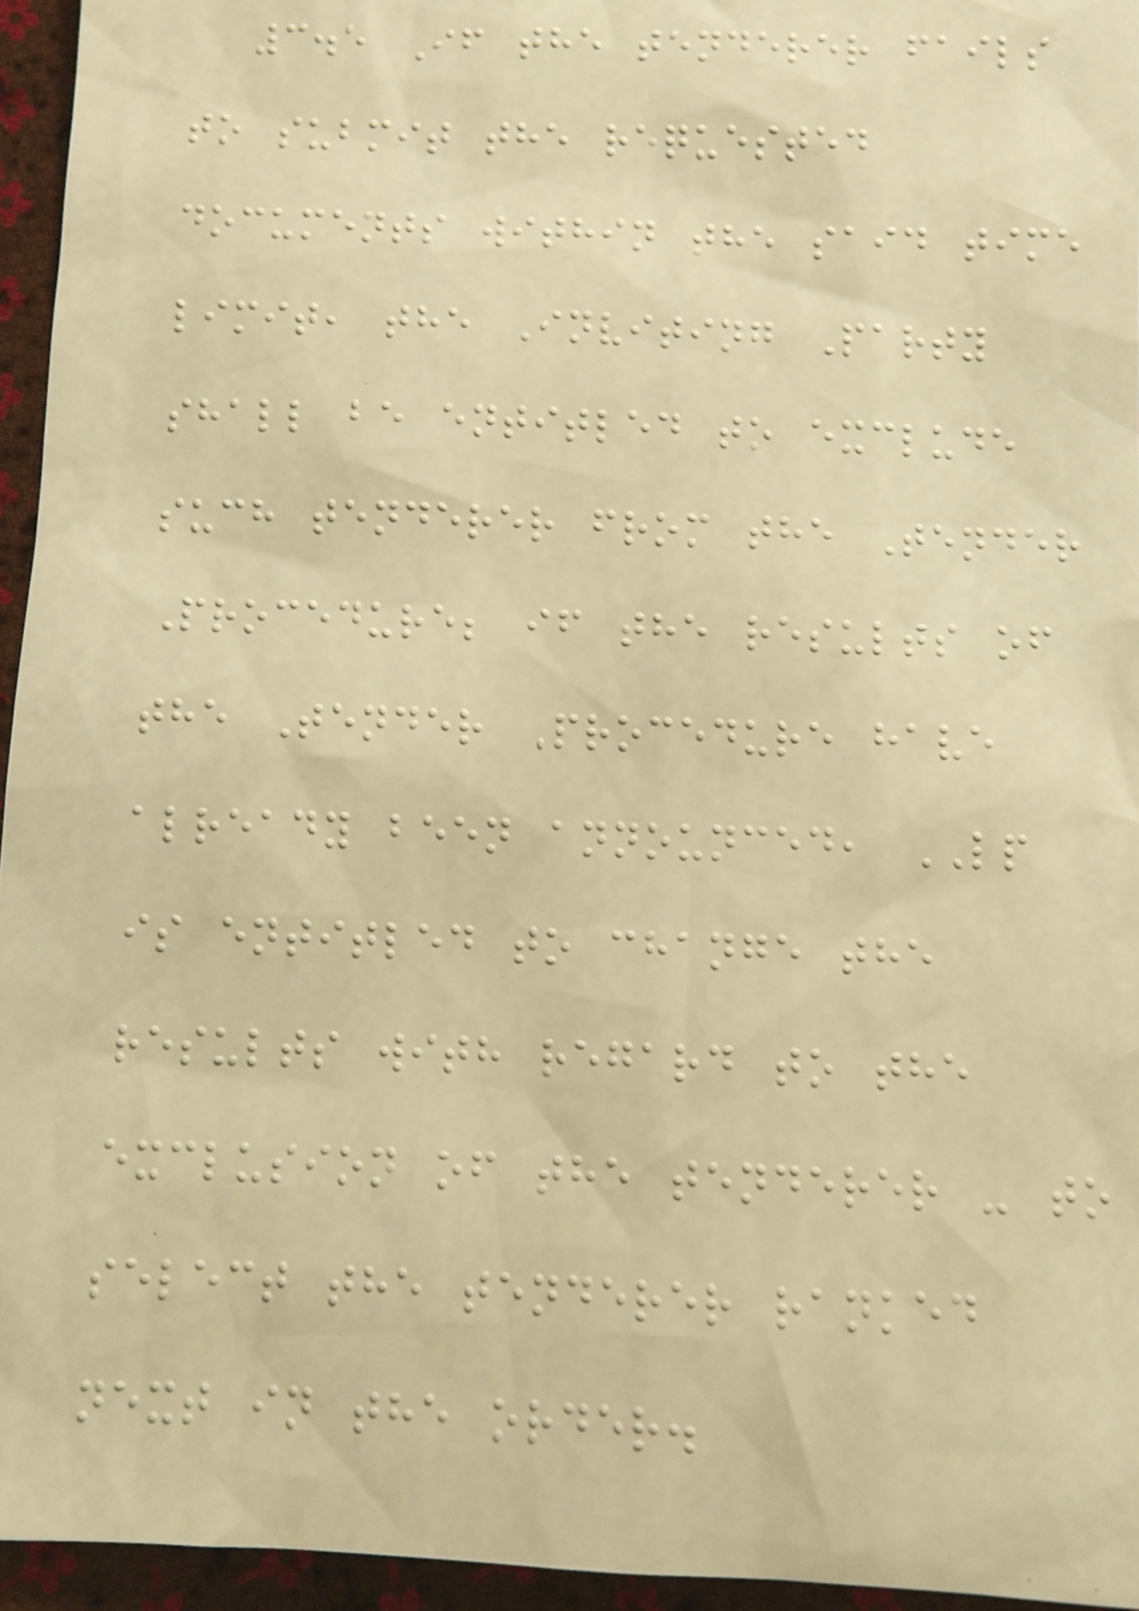3.5 If the tenderer fails
to submit the requested
documents within the said time
limit, the Inviting Party
shall be entitled to exclude
such tenderer from the Tender
Procedure; if the results of
the Tender Procedure have
already been announced, LP
is entitled to change the
results with regard to the
exclusion of the tenderer - to
select the tenderer ranked
next in the order.
